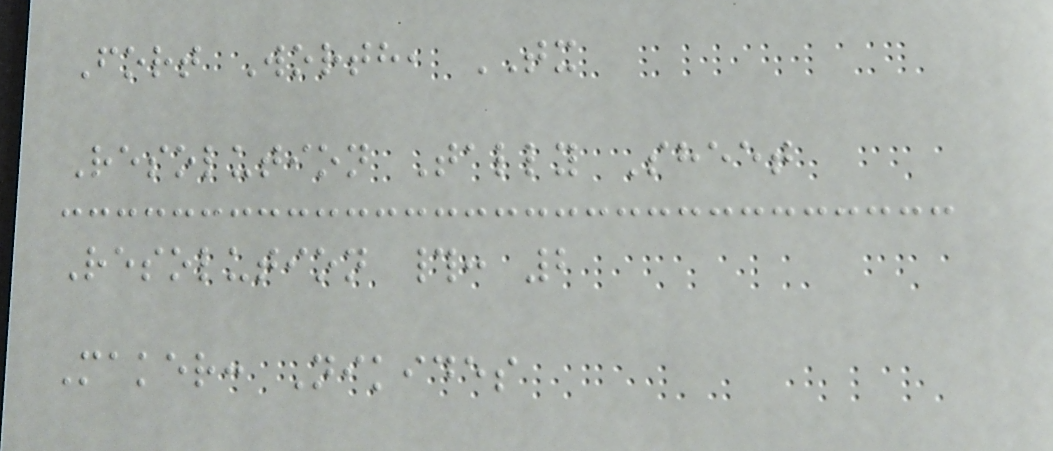Fort Worth, TX
Resolution Tally Sheet
Resolution #: 2
Maker: Nikides
